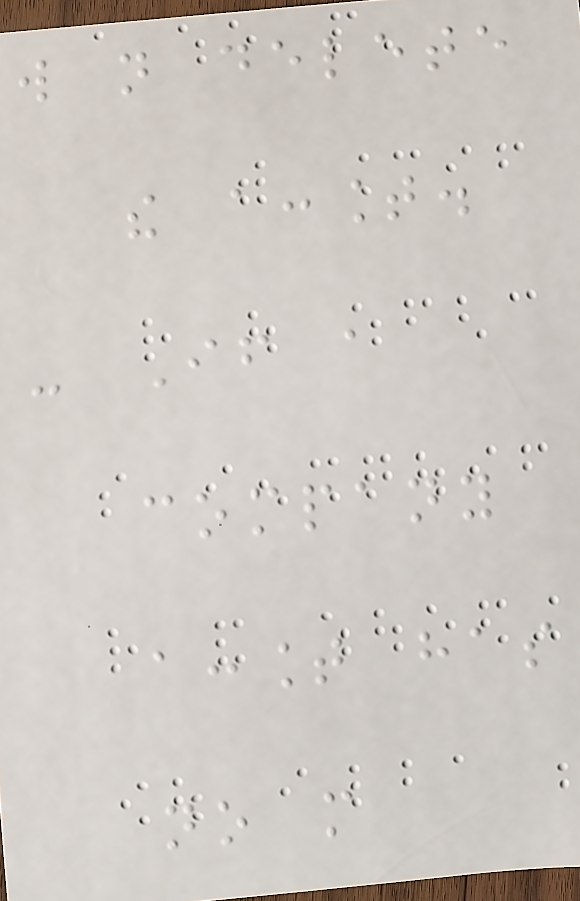will not delete
the account.
- If a
company
account has
no more
